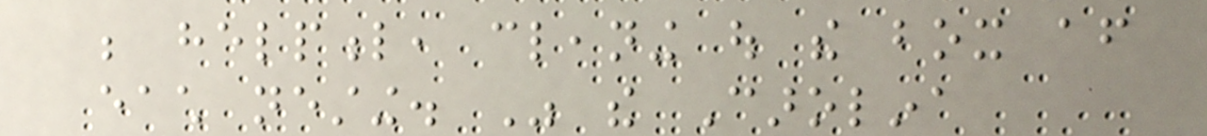be helpful, cleaning out the box after
each nesting. Was the Carolina
